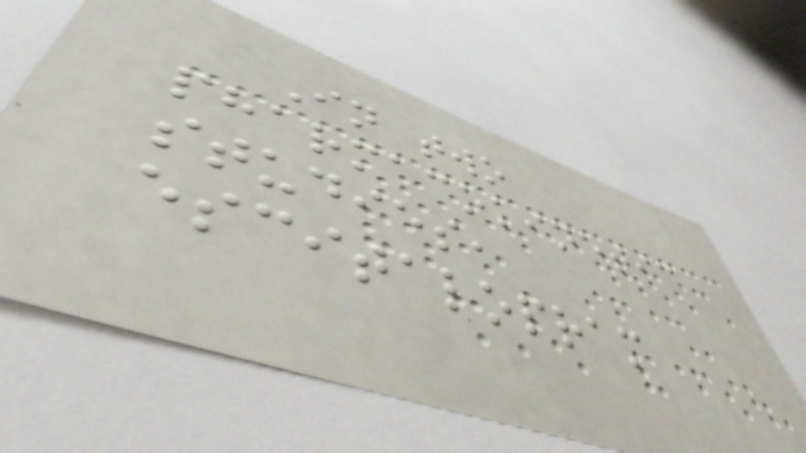In two
pharmacokinetic
studies,
escitalopram
